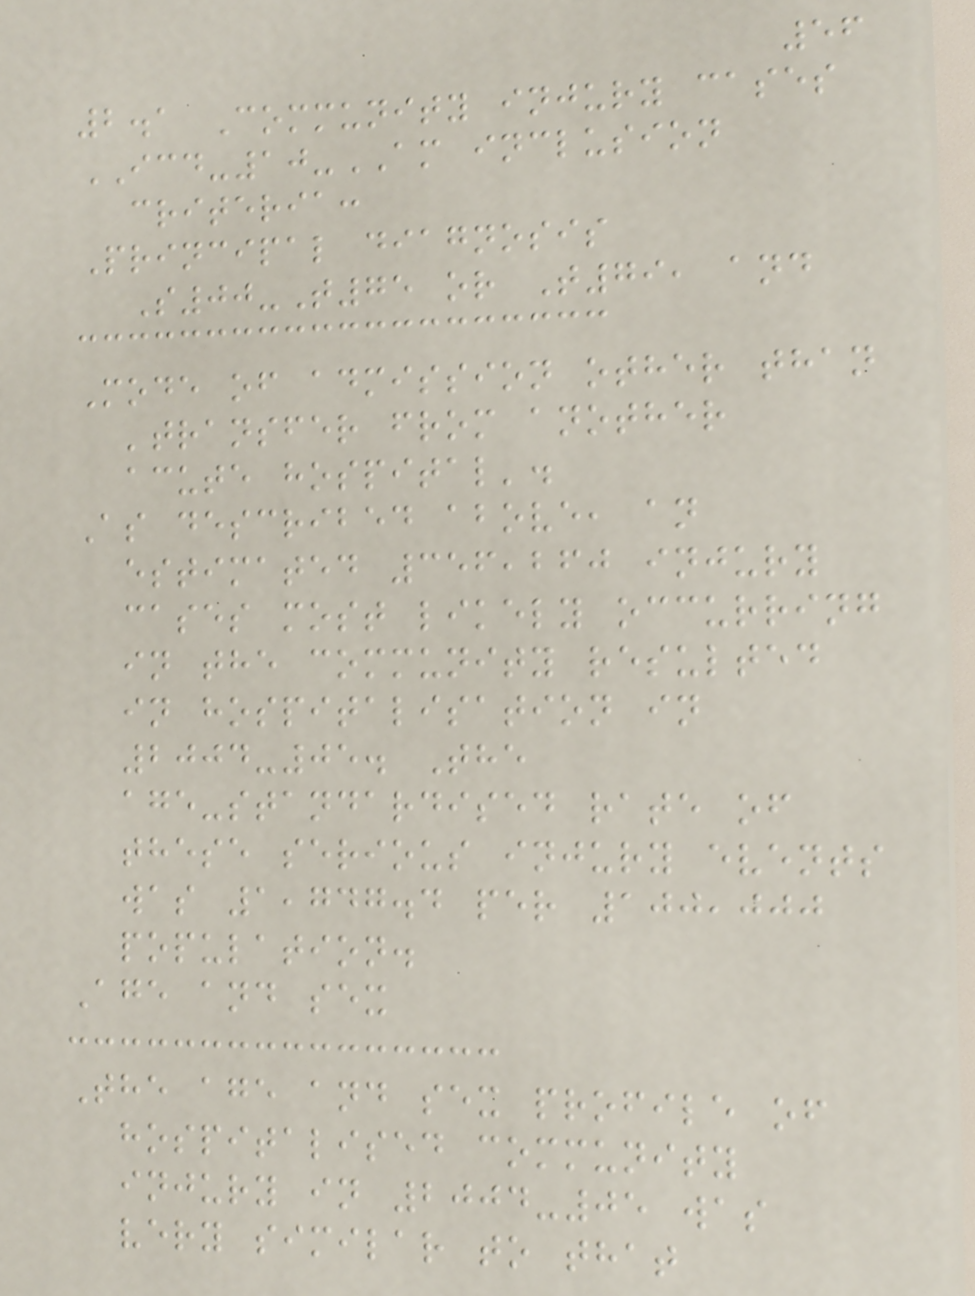56
2.1 Community injury cases
ICD-10-AM inclusion
criteria:
Principal diagnosis
S00-T75 or T79, and
Mode of admission other than
'transfer from another
acute hospital'.
As described above, an
estimated 356,260 injury
cases most likely occurring
in the community resulted
in hospitalisation in
2004-05. The
age-standardised rate of
these serious injury events
was 1,747.4 per 100,000
population.
Age and sex
The age and sex profile of
hospitalised community
injury in 2004-05 was
very similar to that
